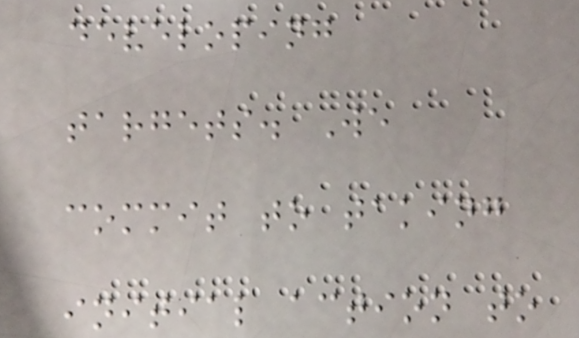developing
targets. We
commit to taking
initial action to
